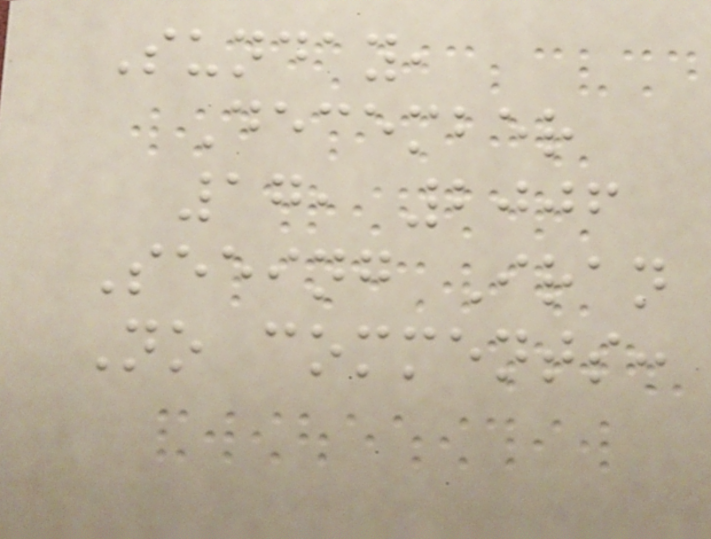Sunday,
December
17, 2006
Seeing Iran
No comments:
